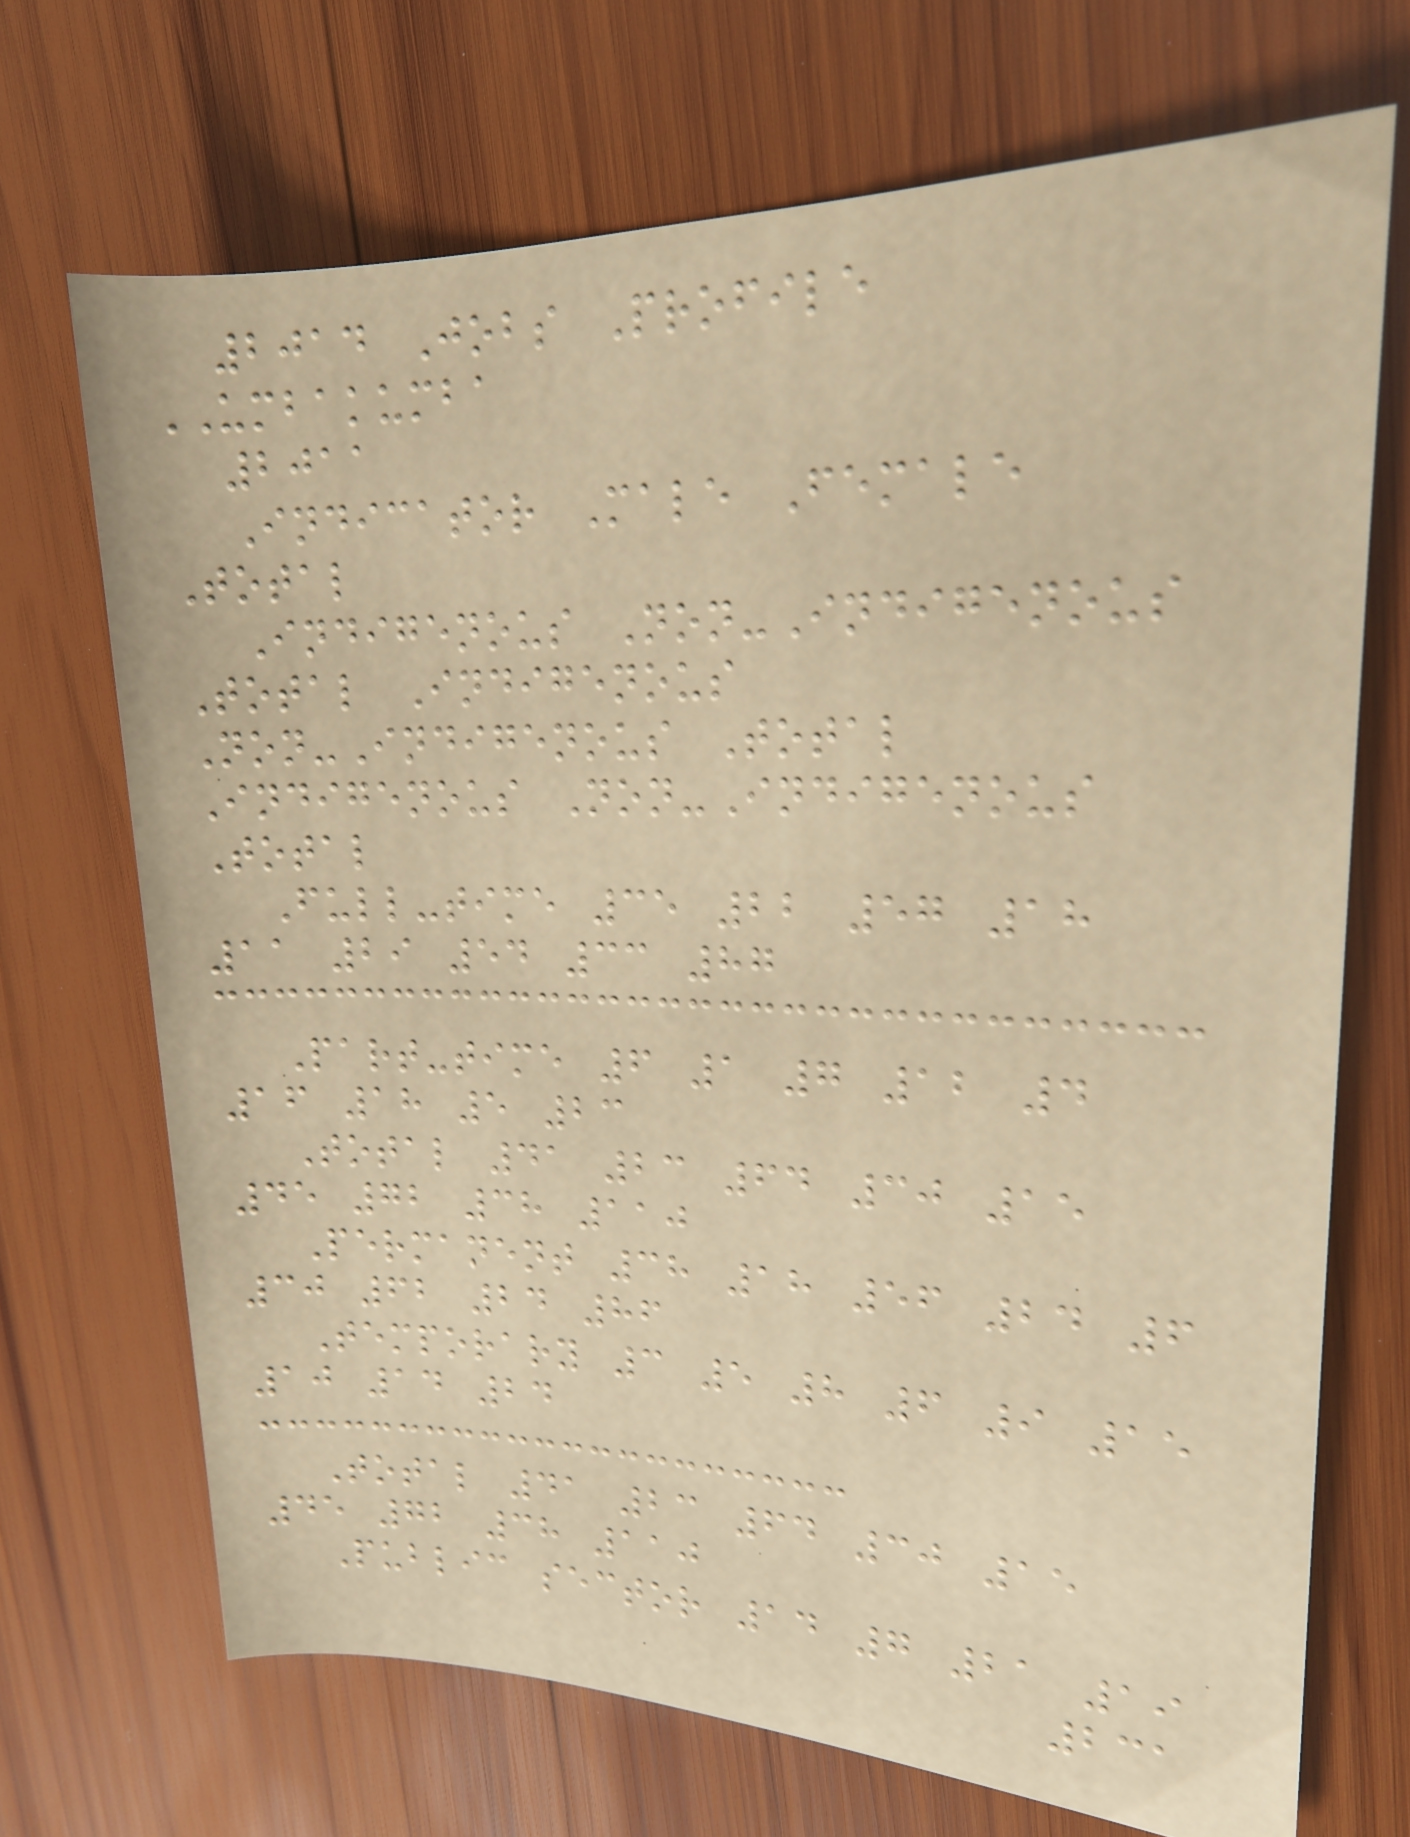2014 Jobs Profile
UMBAKUMBA
2011
Indicator Male Female
Total
Indigenous Non-Indigenous
Total Indigenous
Non-Indigenous Total
Indigenous Non-Indigenous
Total
Full-time 35 22 57 18
11 29 54 33 87
Part-time 6 1 7 12 4
16 18 5 23
Total 41 23 64 30 15
45 72 38 110
Permanent 38 18 56 24 6
30 62 24 86
Temporary 3 5 8 6 9 15
10 14 24
Total 41 23 64 30 15
45 72 38 110
Public sector 14 7 21 19
231
